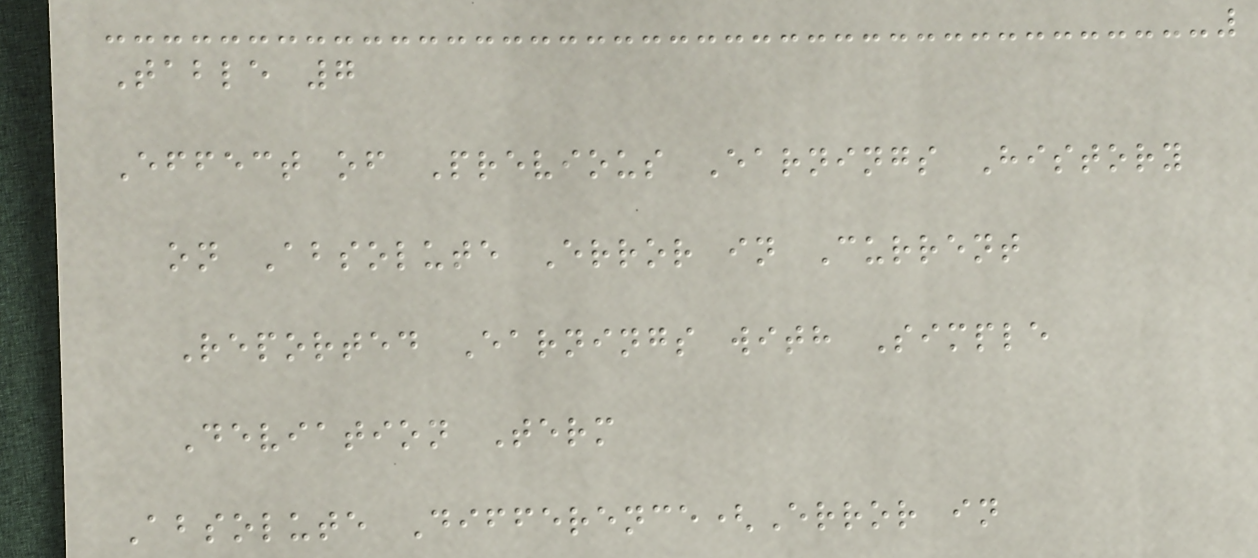Table 7
Effect of Previous Earnings History
on Absolute Error in Current
Reported Earnings with Simple
Deviation Term
Absolute Difference(Error in
